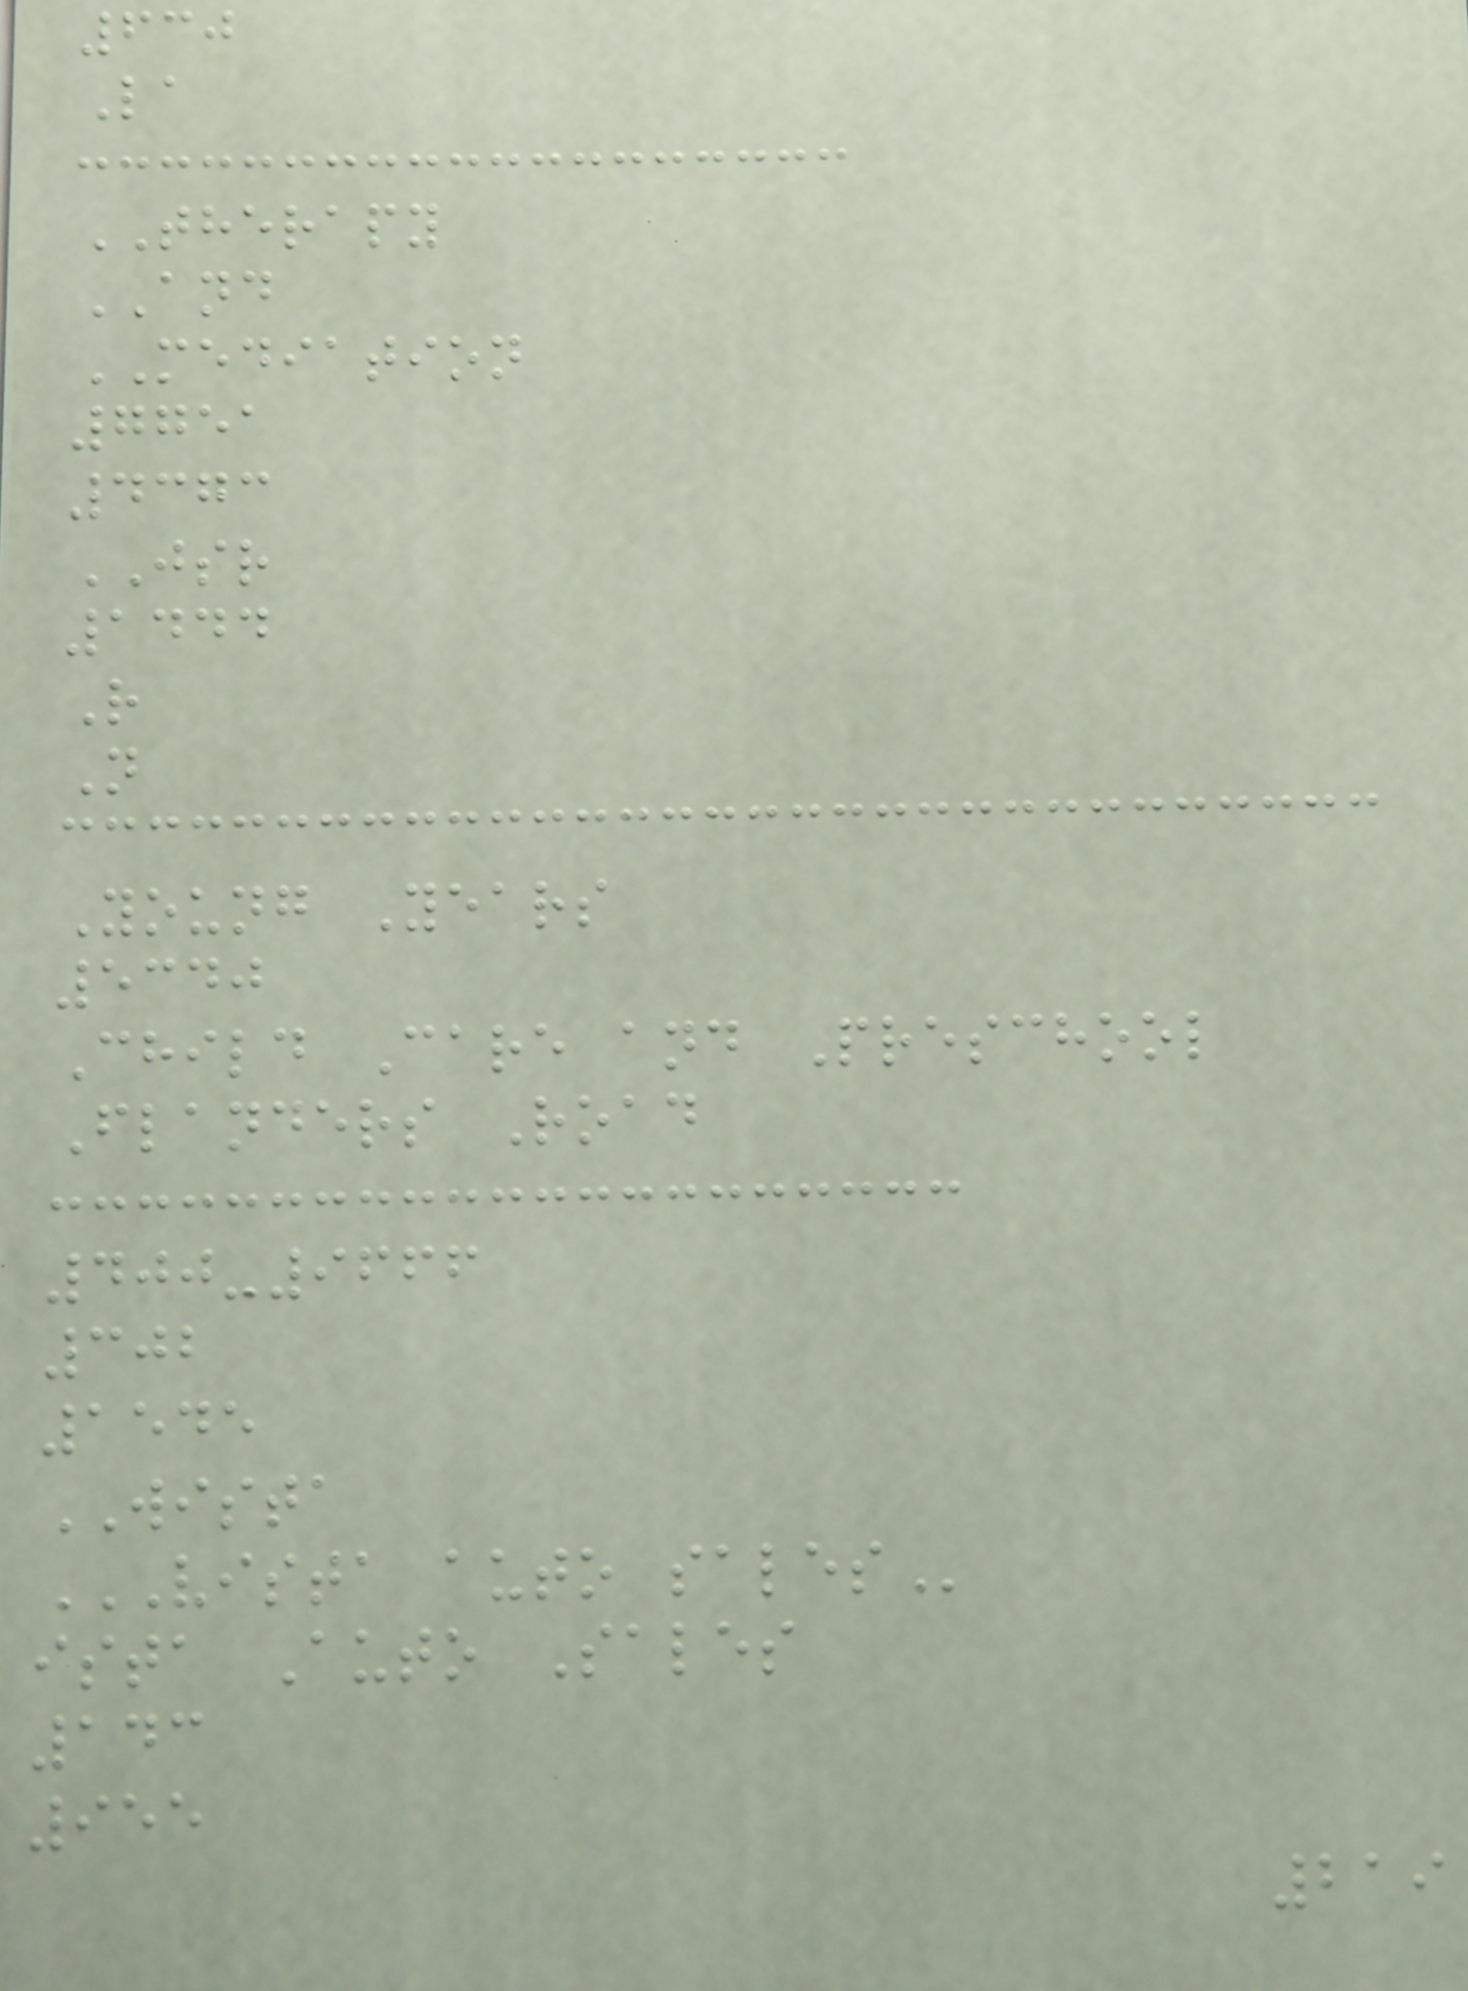630
La
THERAPY
AND
MEDIATION
7751
4373
JSR
1444
R
N
Young Years
5340
Child Care and Preschool
Flanders Road
400-9666
302
1545
WISTA
VISTA AUTO SALES
ista Auto Sales
143
955
219
